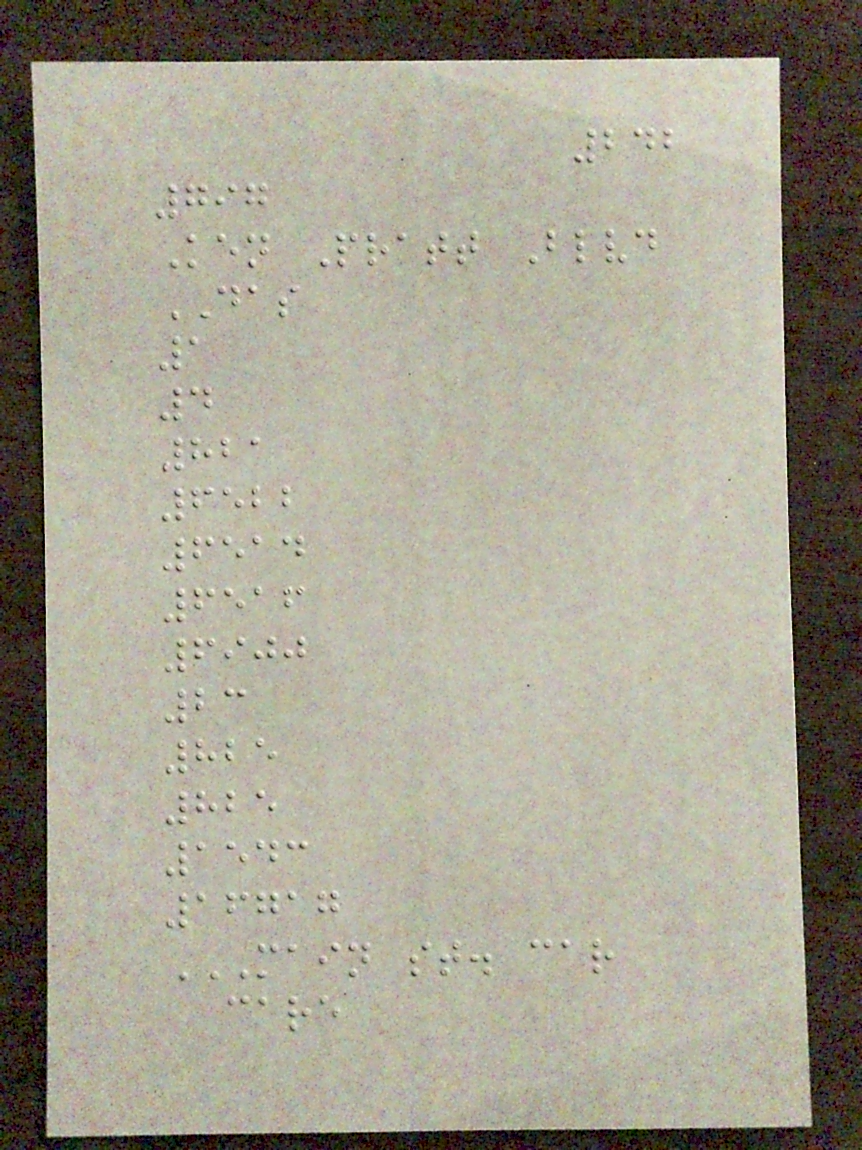242
797
Ken Pratt Blvd
DAS
1
4
821
6522
6514
6516
6900
23
825
825
1543
16717
MAIN ST. CAR
CARE
